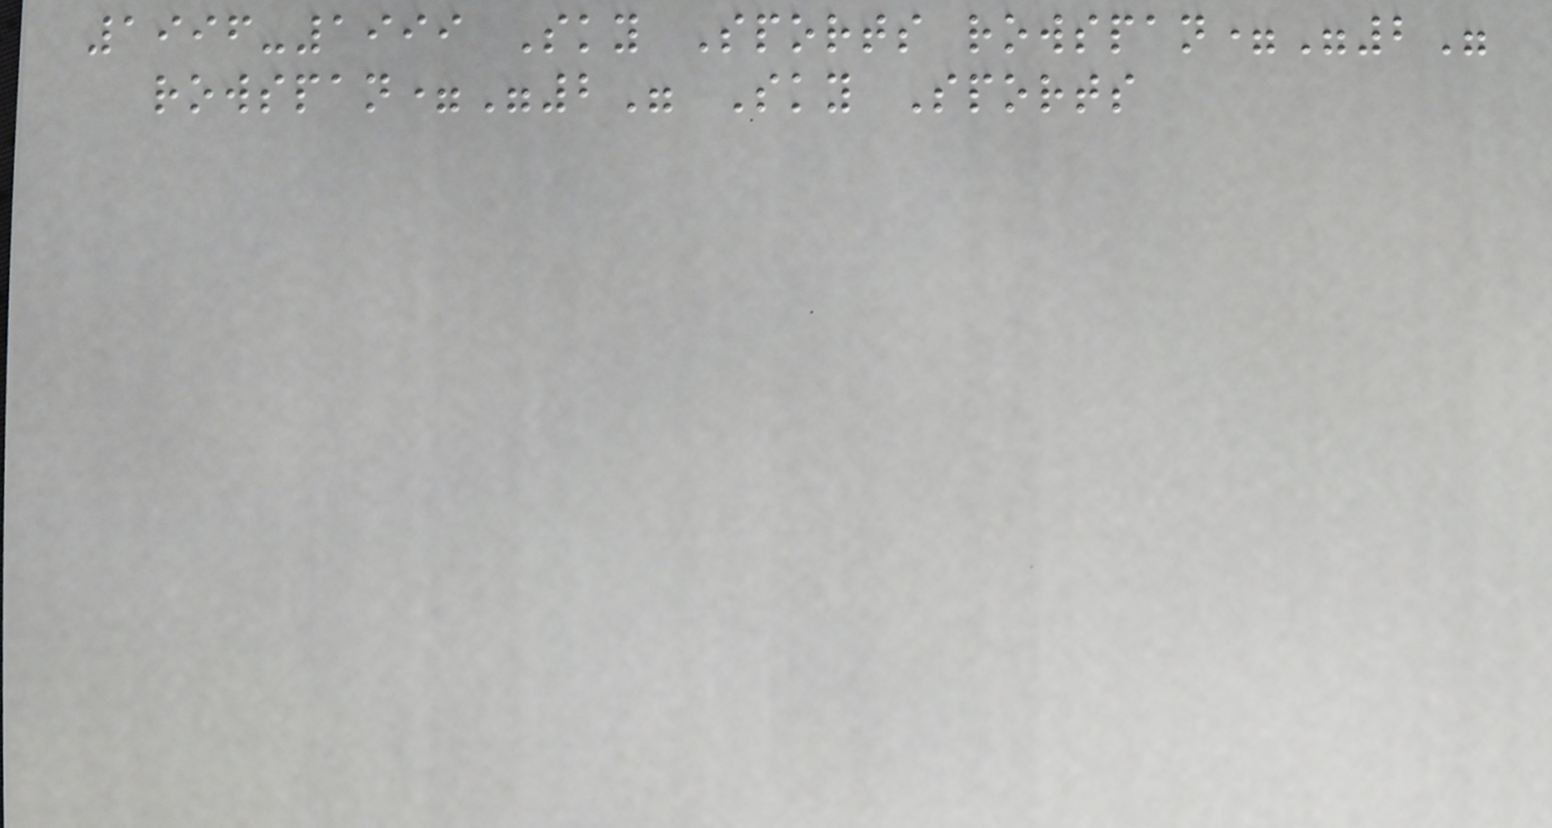1996-1999 Sky Sports rowspan="2"
rowspan="2" Sky Sports
